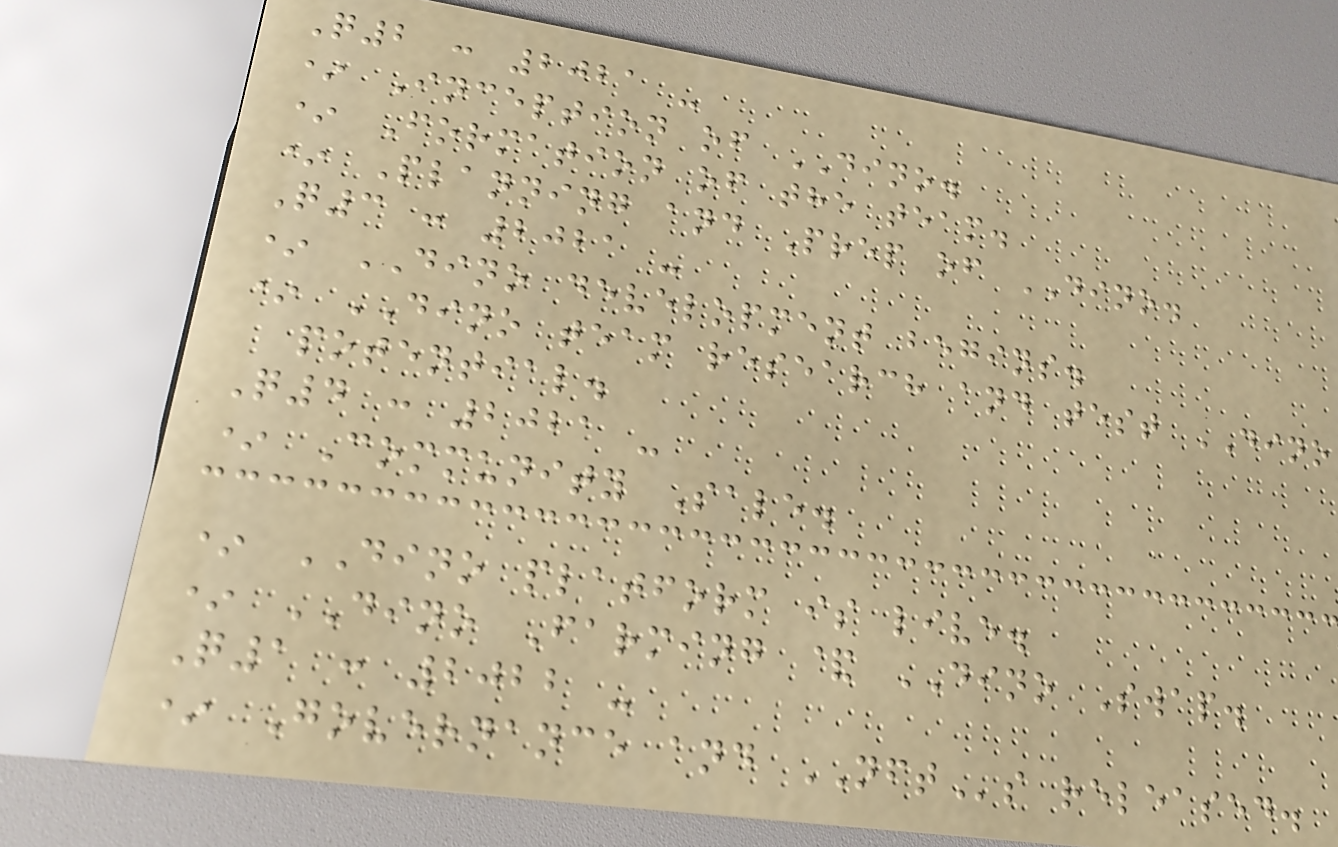Q2 : 2021 -
* Inception of DINO.
* Formation of the team.
* Planning and Prep of DINO.
Q3 : 2021 -
* DINO development begins.
* DINO team research and test DINO
potential.
Q4 : 2021 -
* Community Sale.
* DINO platform is live.
* DINO Farming & DINO Swap.
Q1 : 2022 -
* Governance and NFTs released.
